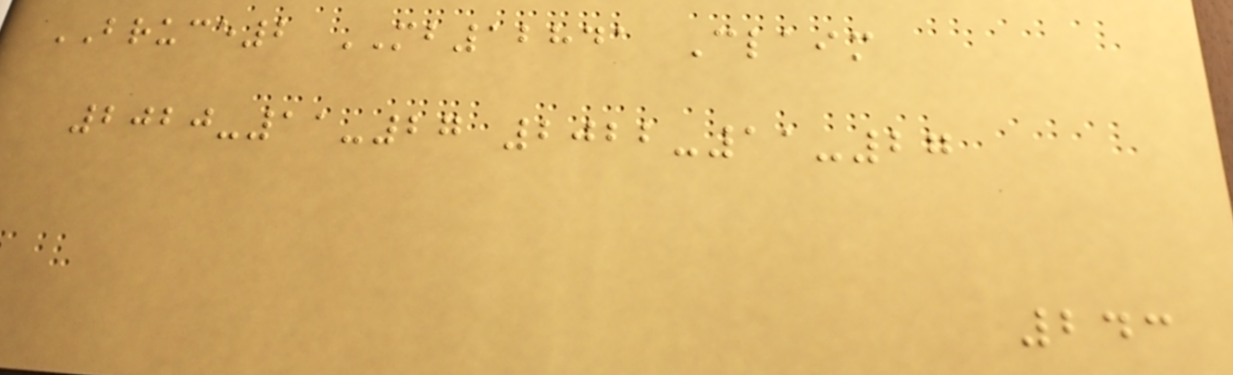BRUCE2 MB12841 Claim
2020-11-27 2022-11-27
243
